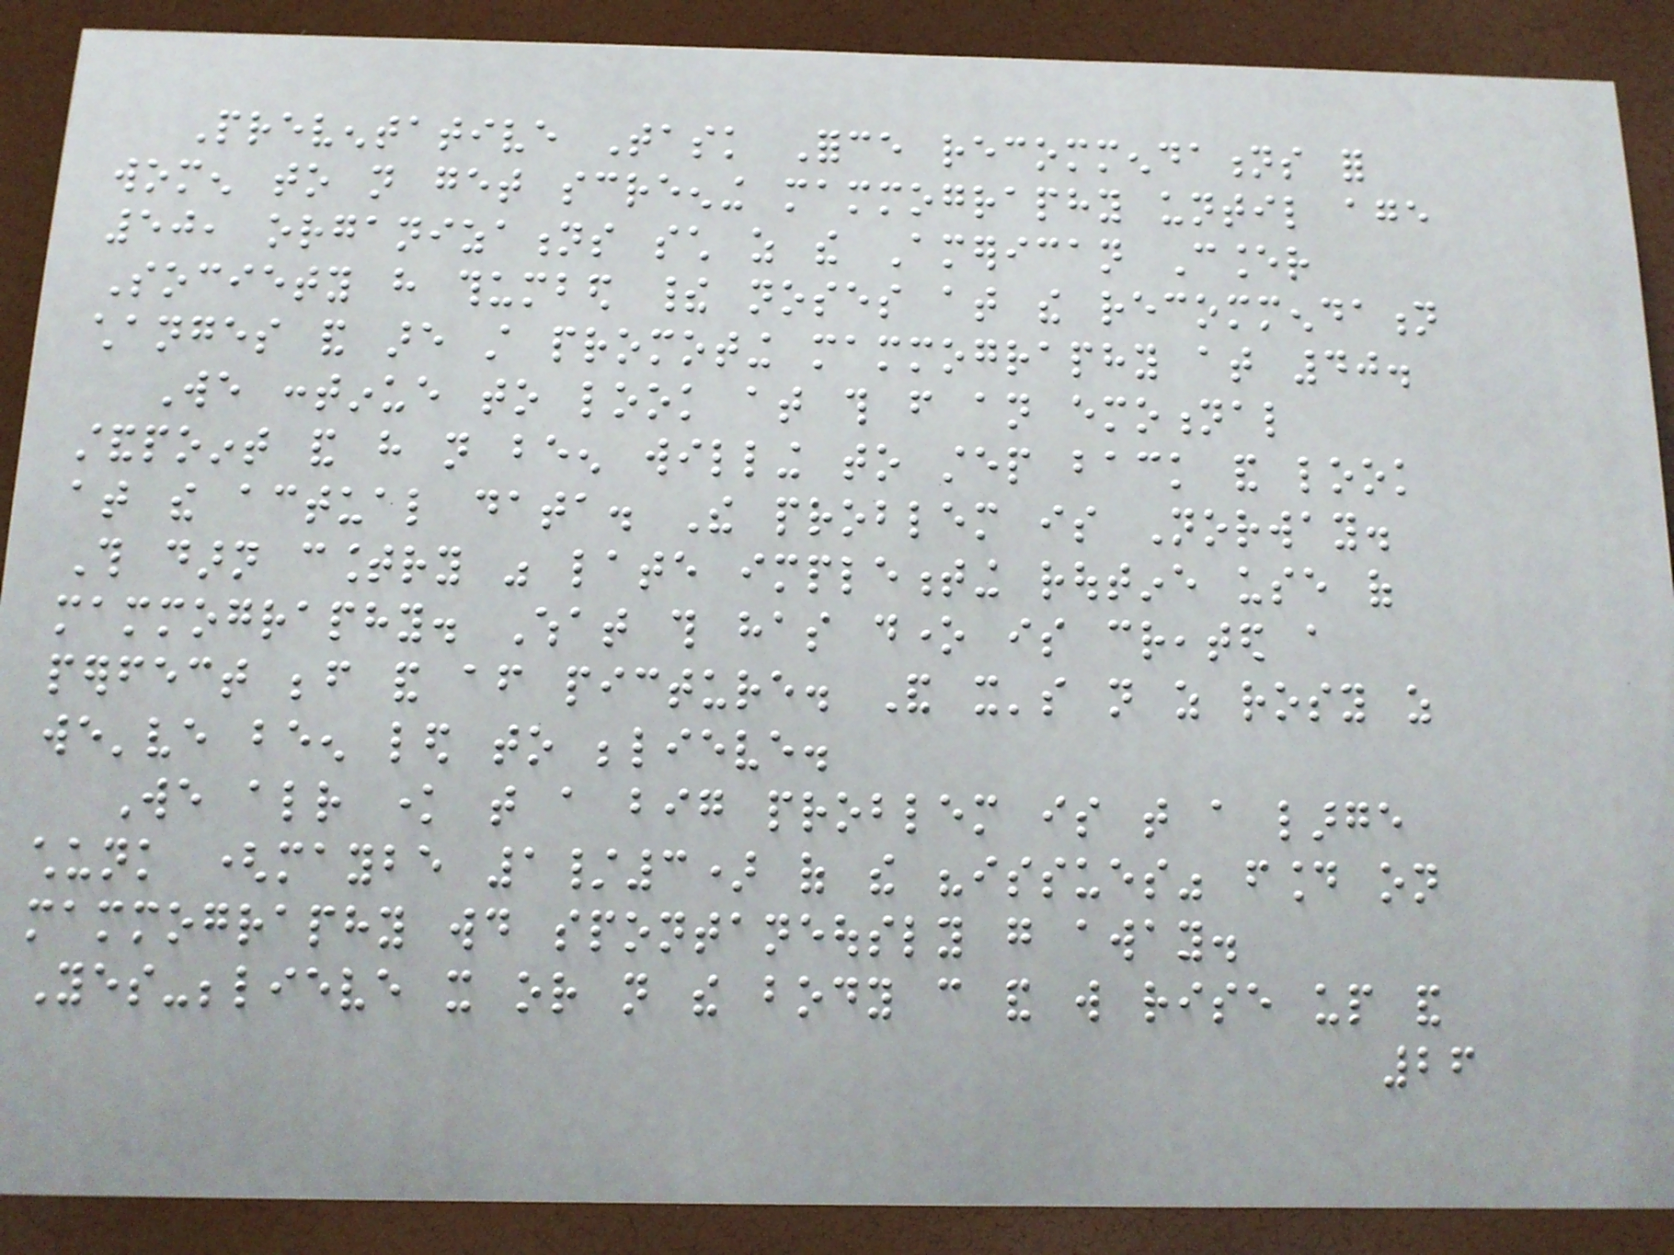Preventative Task Force recommendations for
women to not get screening mammography until age
50, organizations such as the American Cancer
Society have thumbed their noses at the recommendation
changes and are still promoting mammography at 40.
We continue to look at this from an emotional
standpoint and have not been willing to step back and look
at the actual data. The problem is Norway.
This darn country was late implementing routine use of
mammography. What this has done is created a
perfect before and after picture. And it's not as rosy as
we've been led to believe.
We already know that a big problem is that a large
chunk (maybe 1/3) of the "issues" found on
mammography would spontaneously go away.
Yes-believe it or not the body can and will rise up and
26
